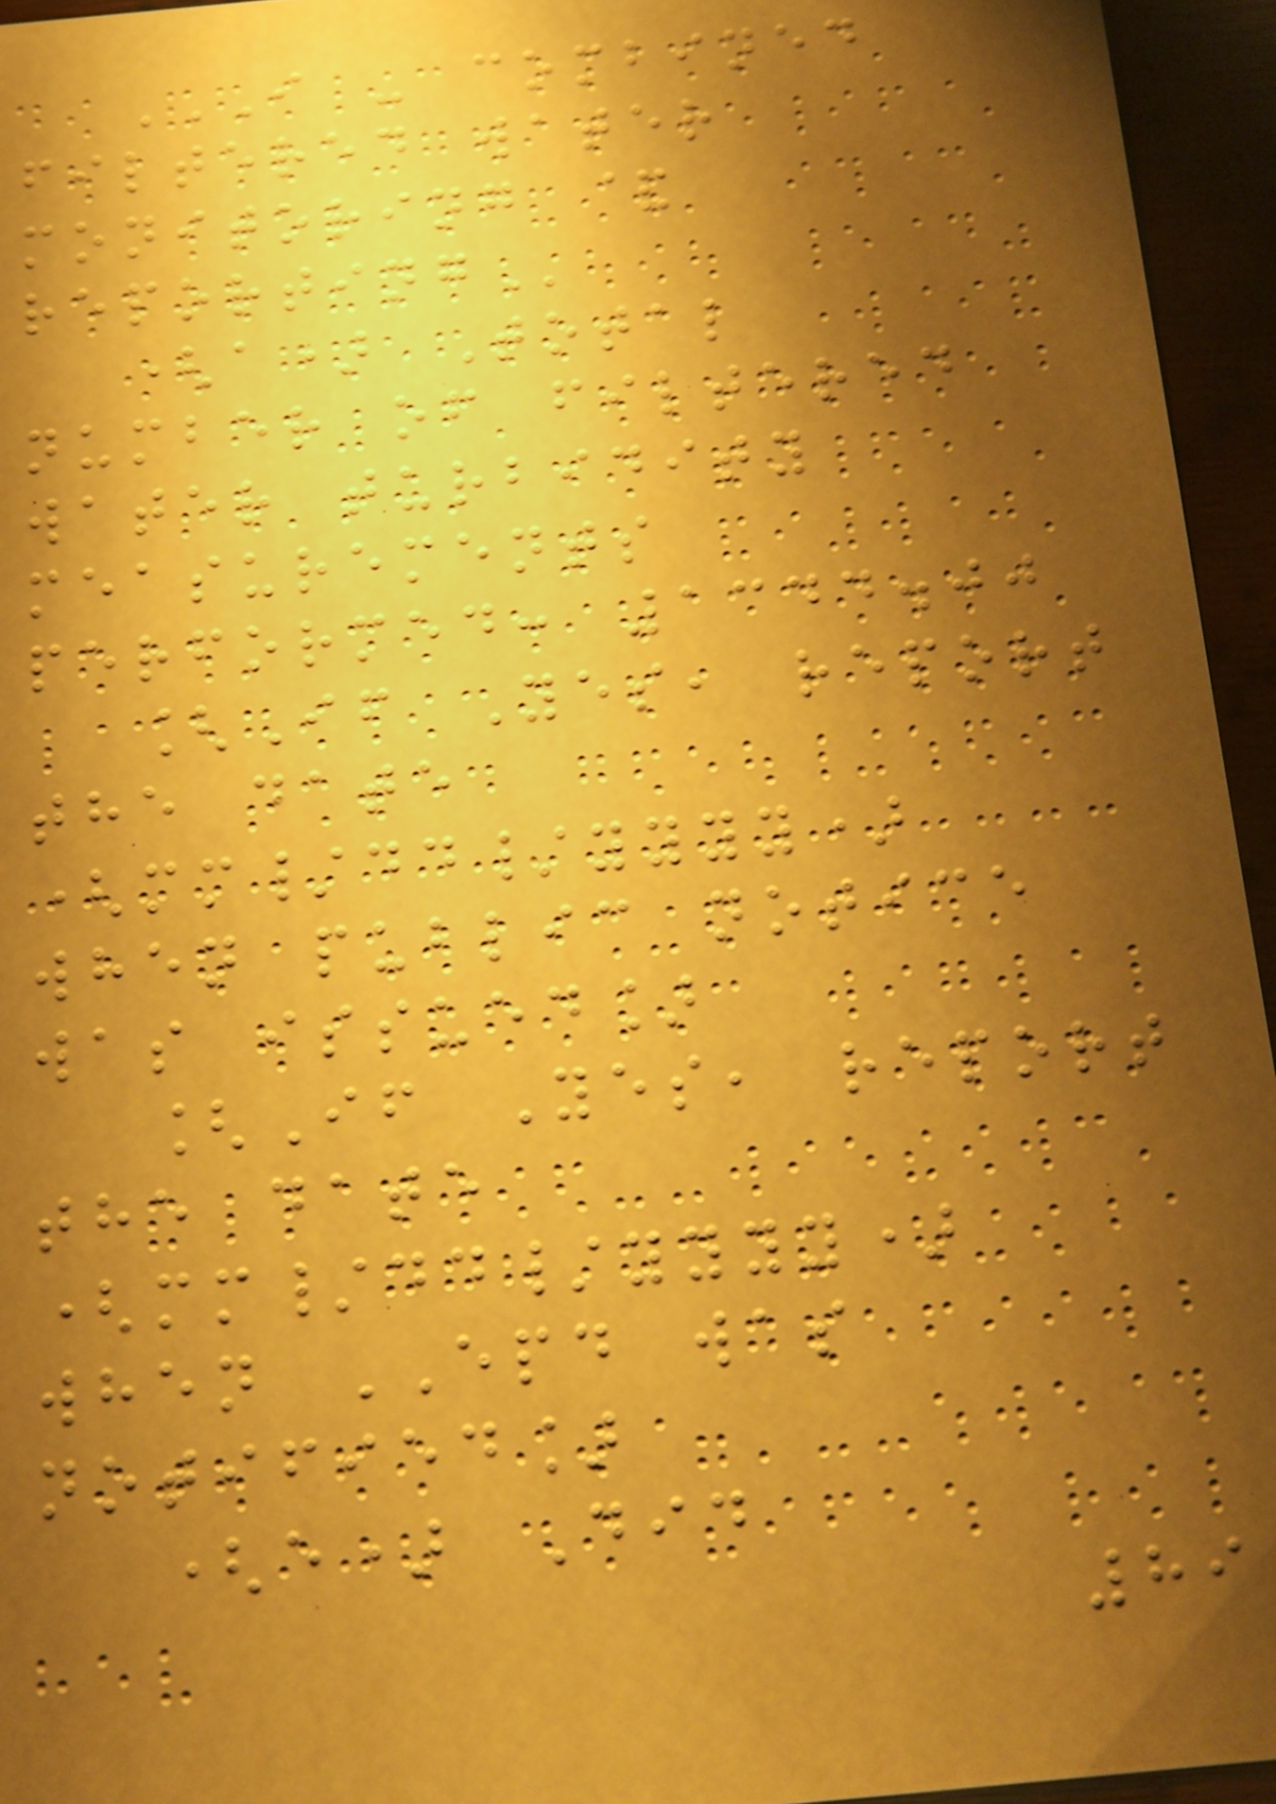I - COMBINED
FILTERED WATER
MONITORING &
REPORTING
(a) Total
number of filtered
water turbidity
measurements
performed: 1344.00
[If Yes, report
the date
(mm/dd/yyyy)
when public notice
was issued]
[If Yes, report
the date
(mm/dd/yyyy)
when EPD was
notified]
(e) Did
89
